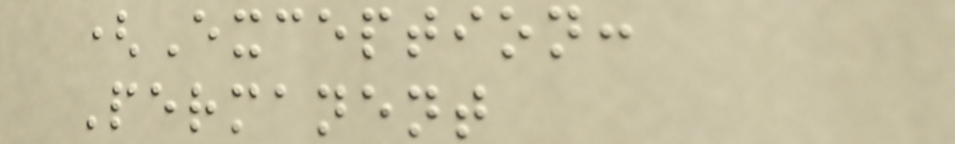(Exception:
Permanent
